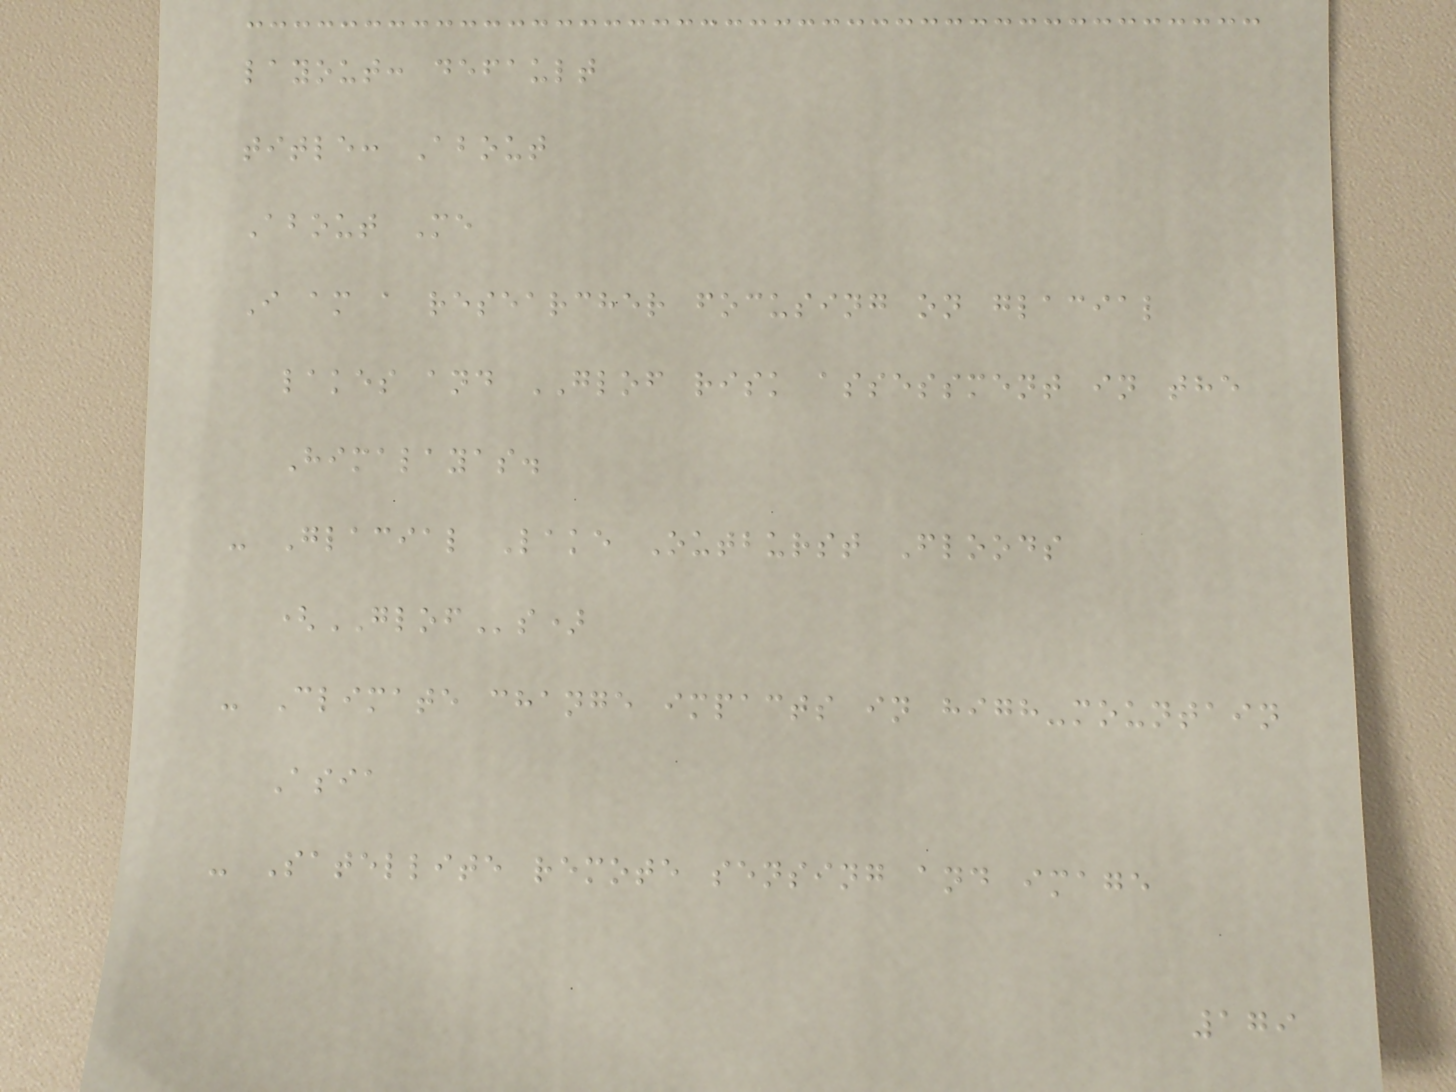layout: default
title: About
About Me
I am a researcher focusing on glacial
lakes and GLOF risk assessment in the
Himalayas.
- Glacial Lake Outburst Floods
(GLOFs)
- Climate change impacts in high-mountain
Asia
- Satellite remote sensing and image
179
